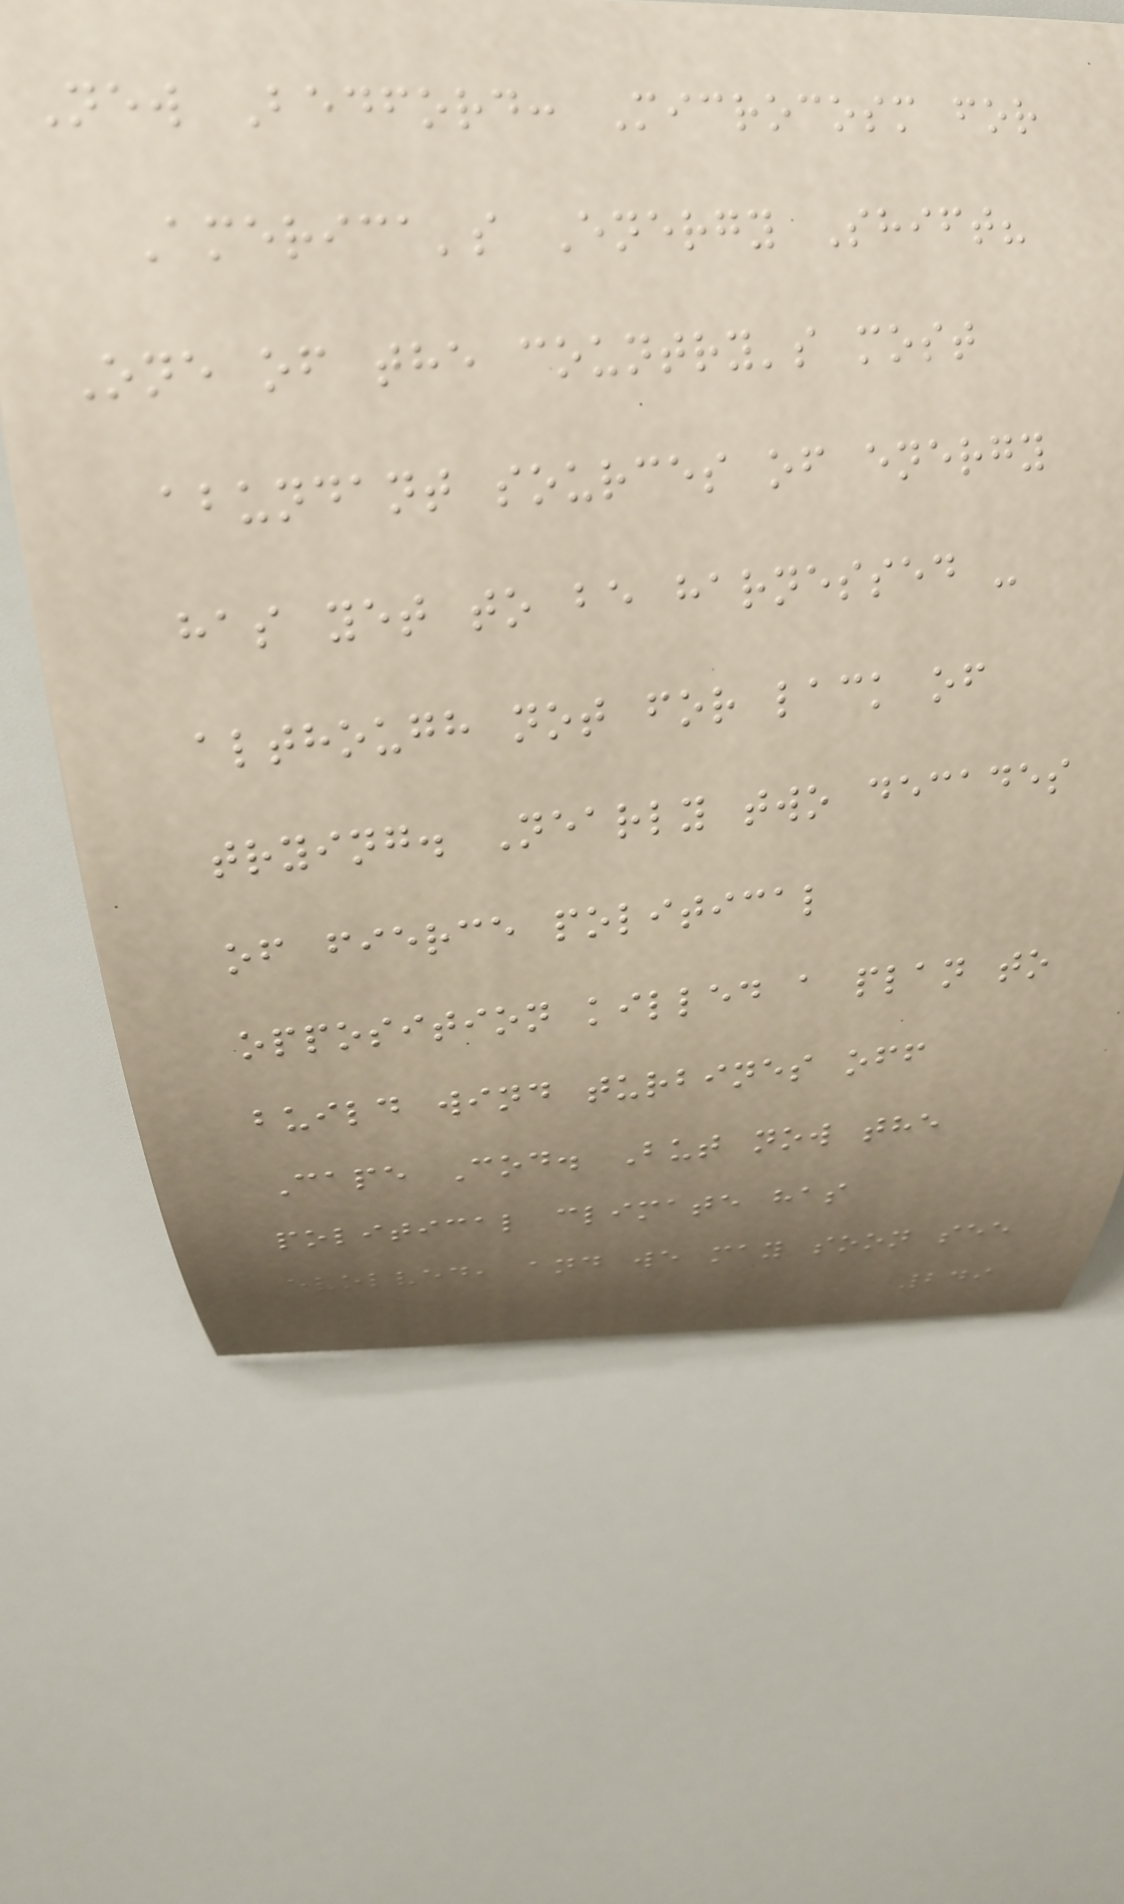New Bedford: Microcosm for
America's Energy Shift?
One of the country's most
abundant sources of energy
has yet to be harnessed -
although not for lack of
trying. Nearly two decades
of fierce political
opposition killed a plan to
build wind turbines off
Cape Cod. But now the
political climate has
evolved, and we may soon see
249
